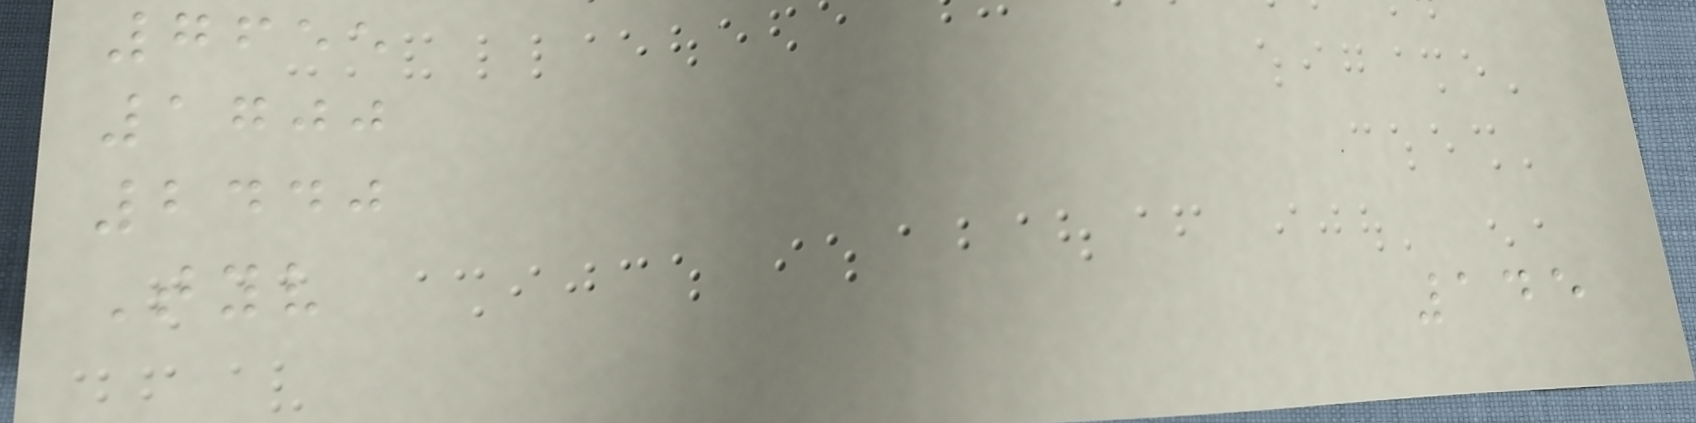7655
1700
2440
Tyv
145
